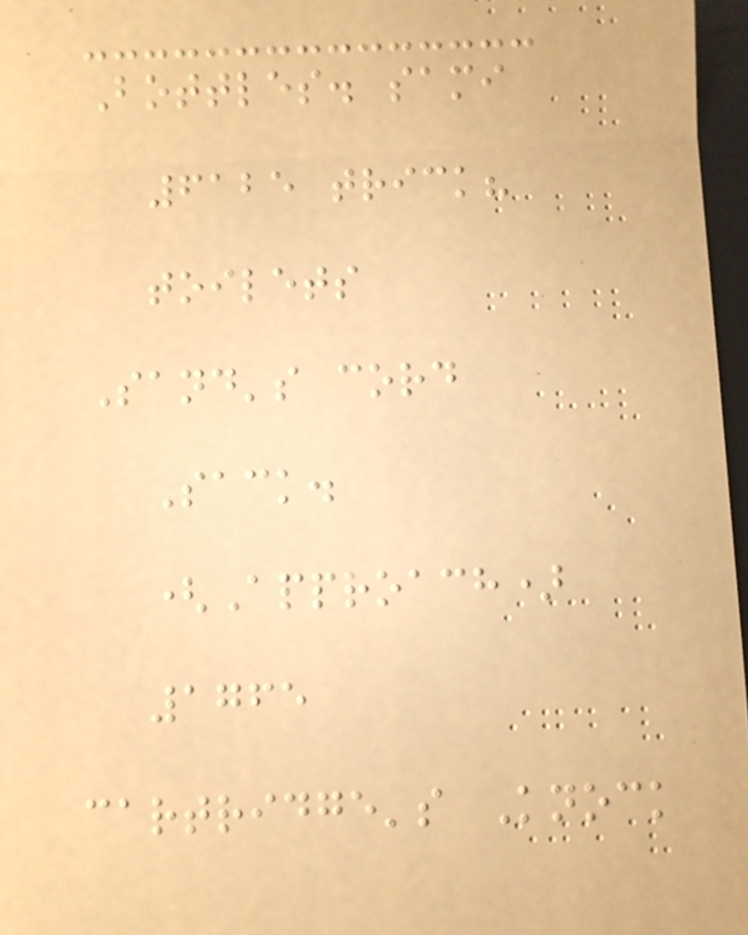Bottles. sami
6125 trick?
toilets
Sand's cord
Sack.
(Approach)
1765
cartridge's Knock
